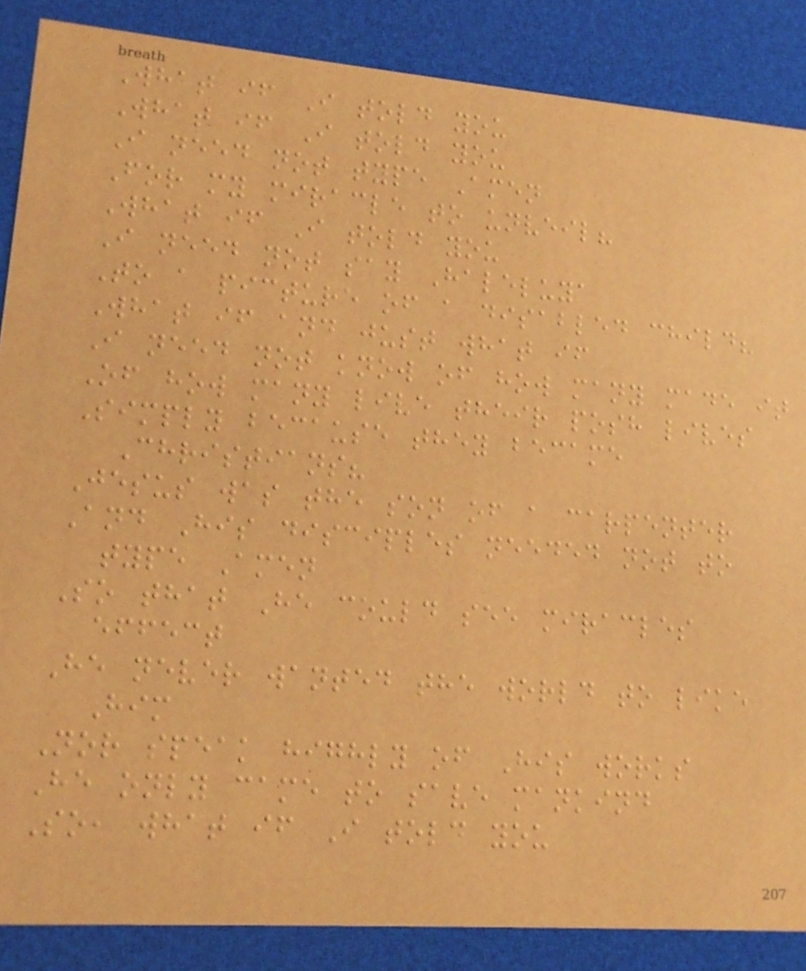What if I told you
What if I told you
I need not type Amen
For my miracle to unveil?
What if I told you
I need not say Haleluya
To a picture of a disabled child?
What if and just what if
I need not know of how many made it
Of how many live their posh lives
Simply because they became
Christians?
Jesus was the son of a carpenter
And His disciples needed not to
type Amen
So that He could see miracles
effect
He never wanted the world to like
Him
Nor speak highly of His works
He only came to save mankind
So, what if I told you
